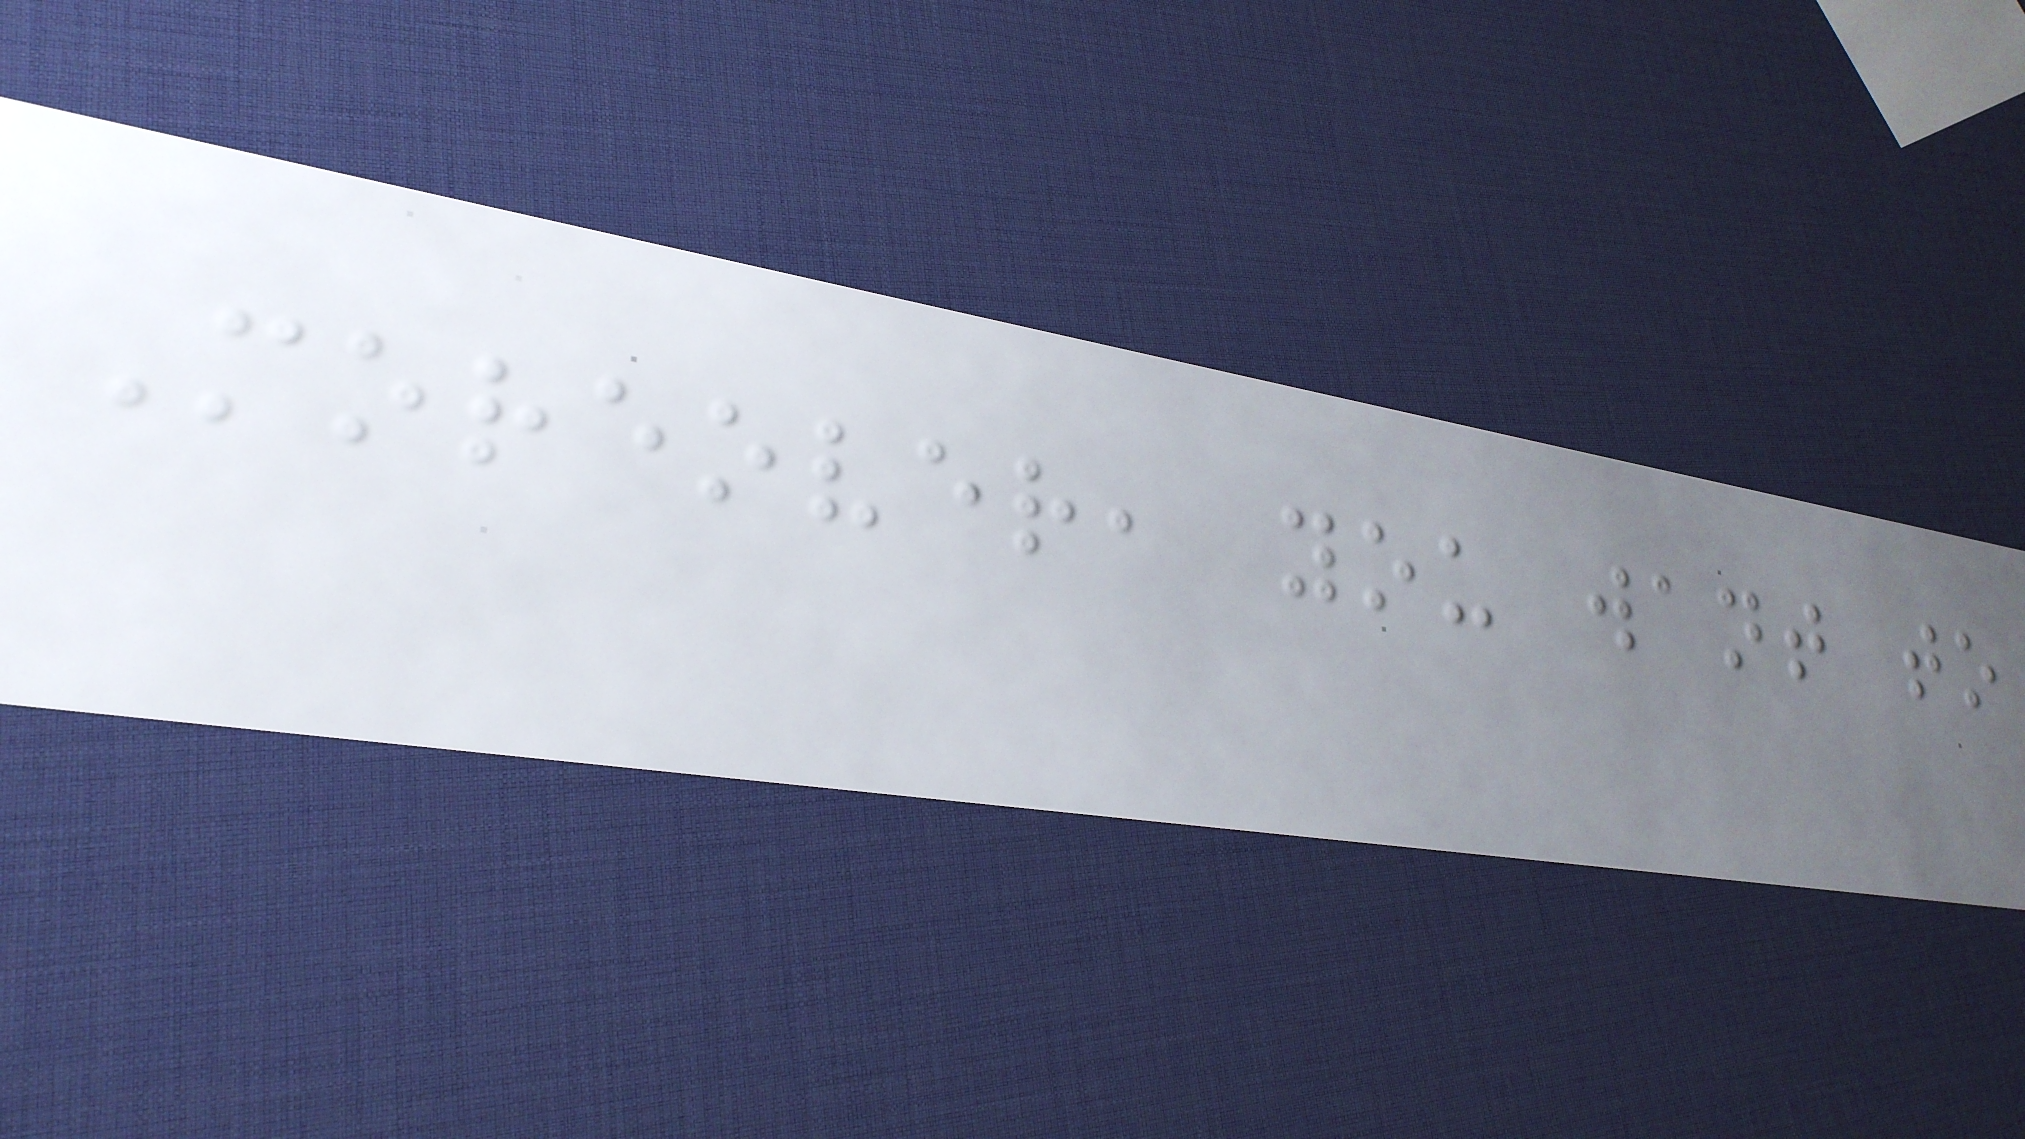Moreover, you want to
